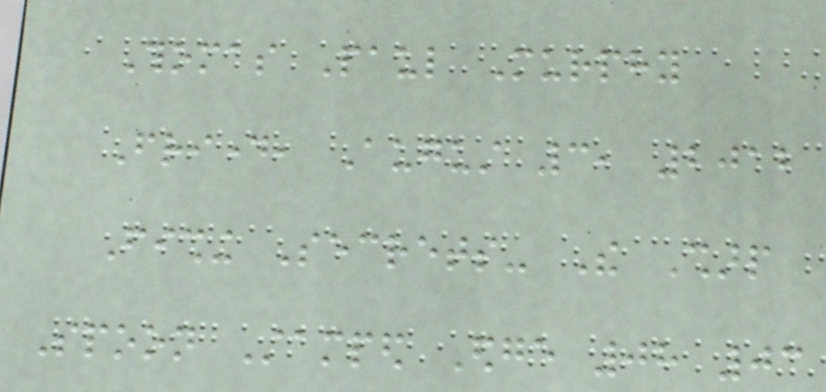Thomas Paul Murphy
Friday, August 3, 2012
Fishing Secrets- The Sharp
Spoon Stamped Edge 08 03
